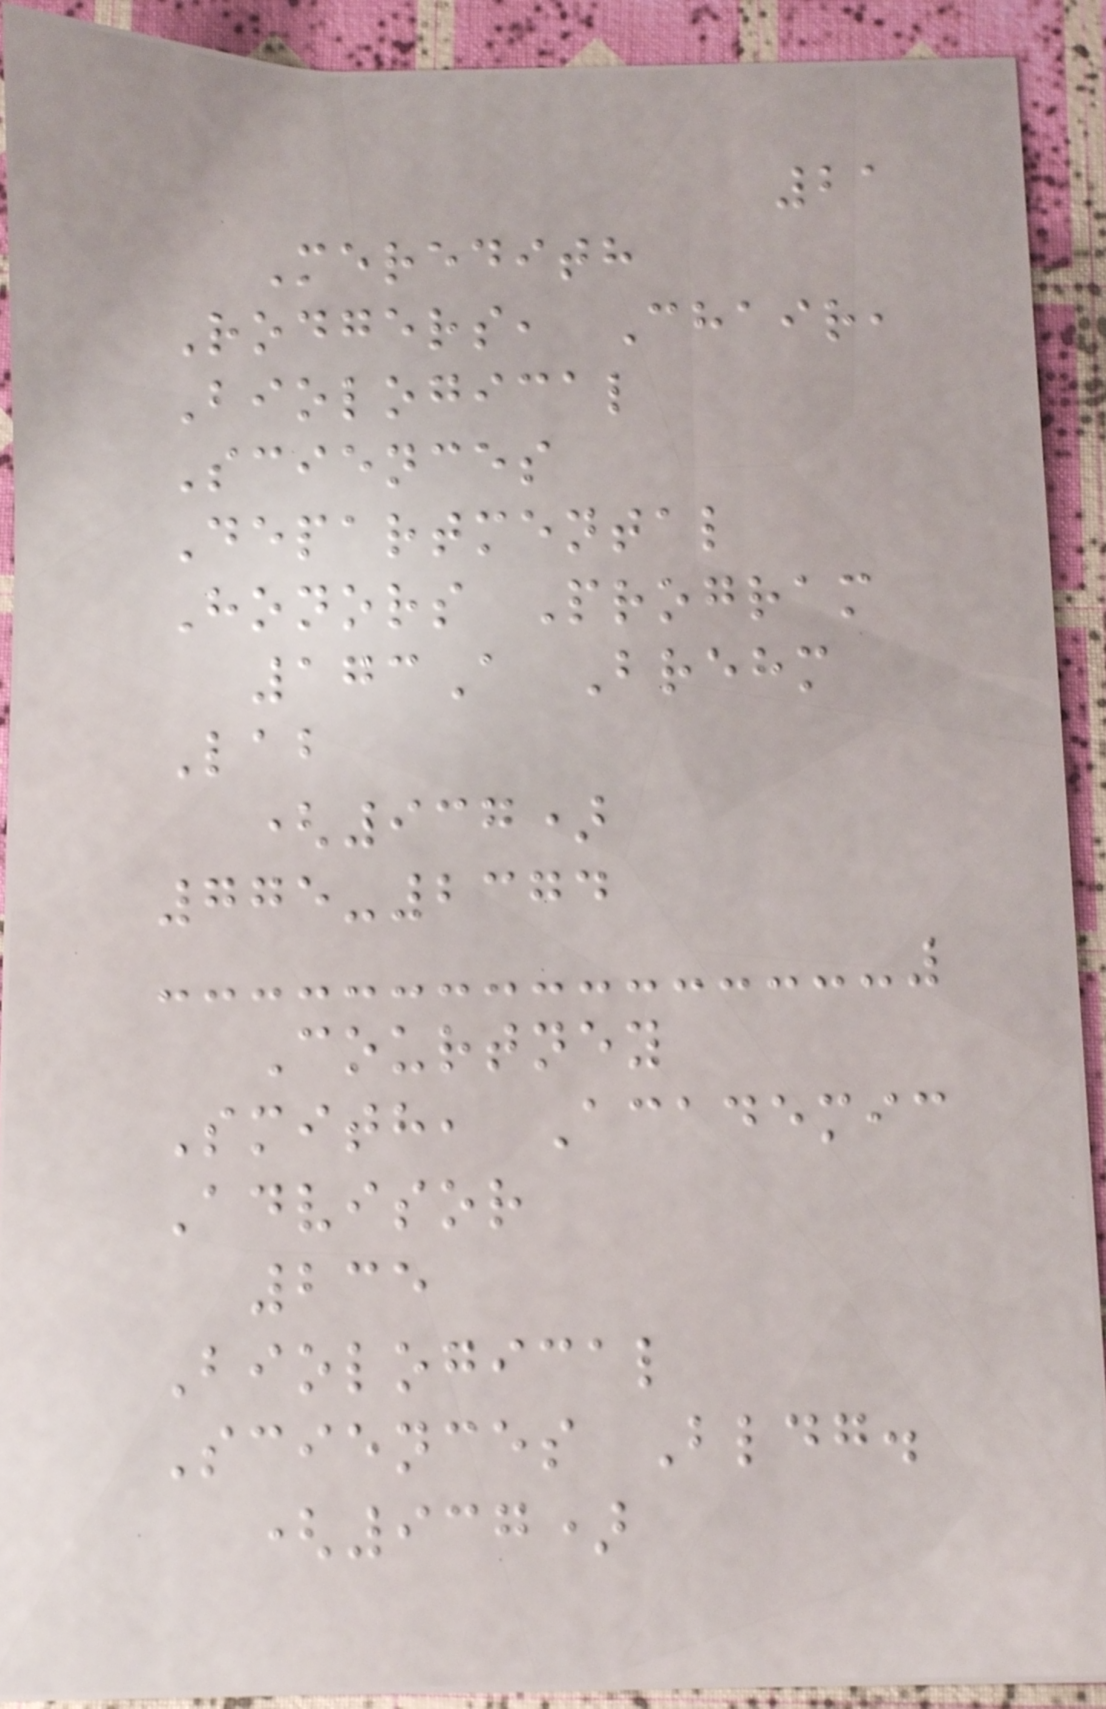21
Meredith
Rodgers, Chair,
Biological
Sciences
Departmental
Honors Program
173A Brehm
Lab
(937)
775-2374
Courtney
Smith, Academic
Advisor
235
Biological
Sciences Bldg.
(937)
